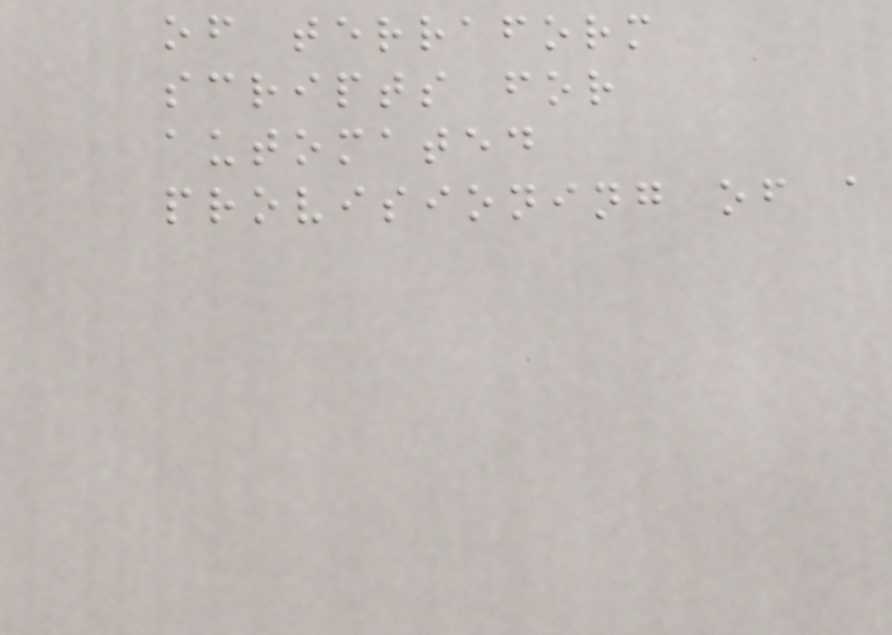of terraform
scripts for
automated
provisioning of a
